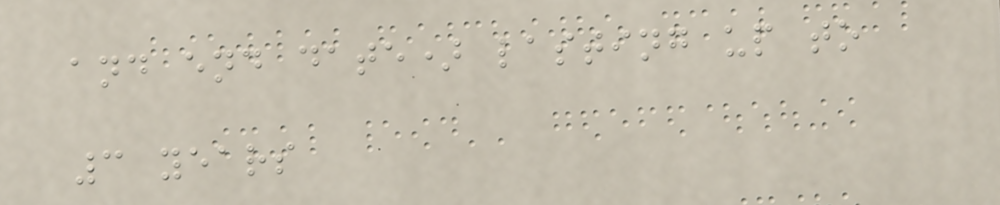and end date) lasting up to
3 years
